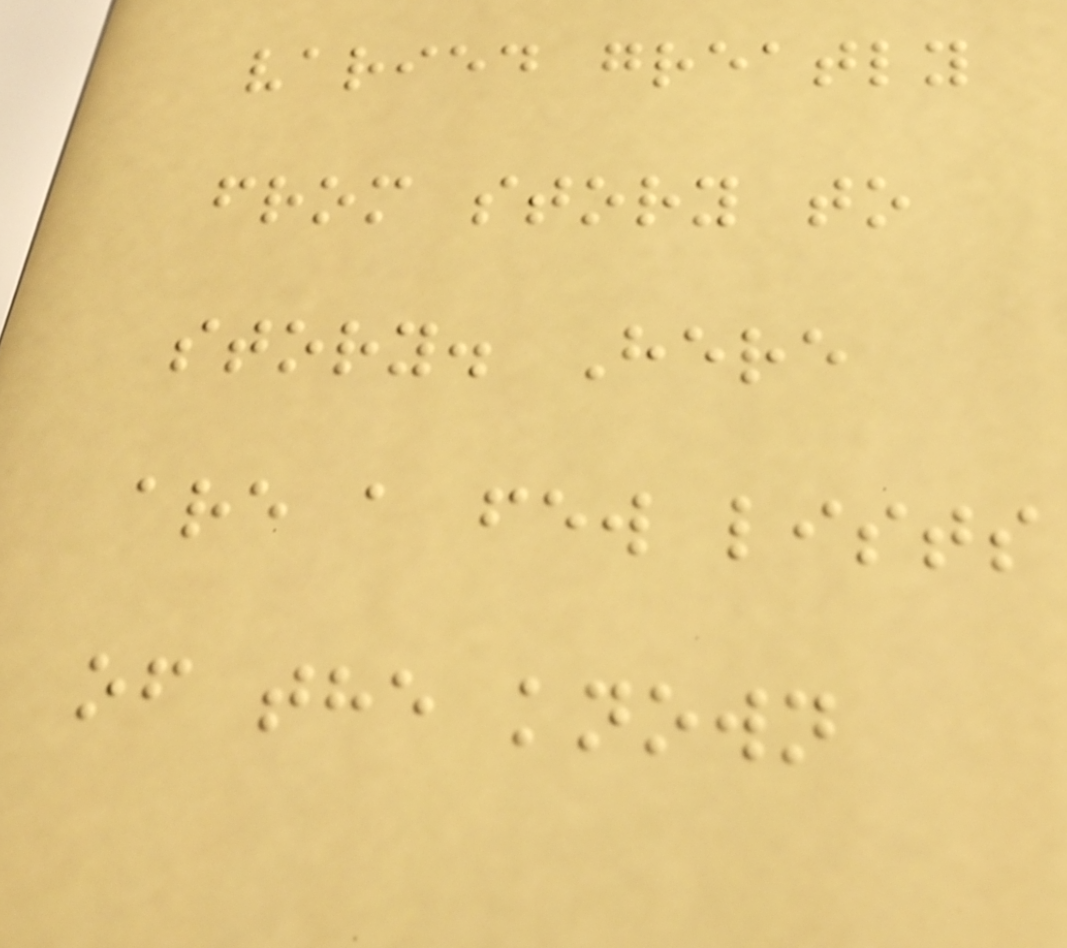varied greatly
from story to
story. Here
are a few lists
of the known
